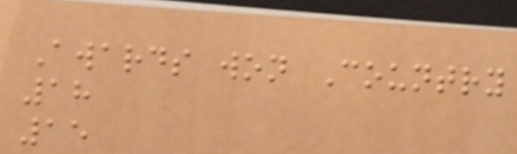Awards won Country
18
15
